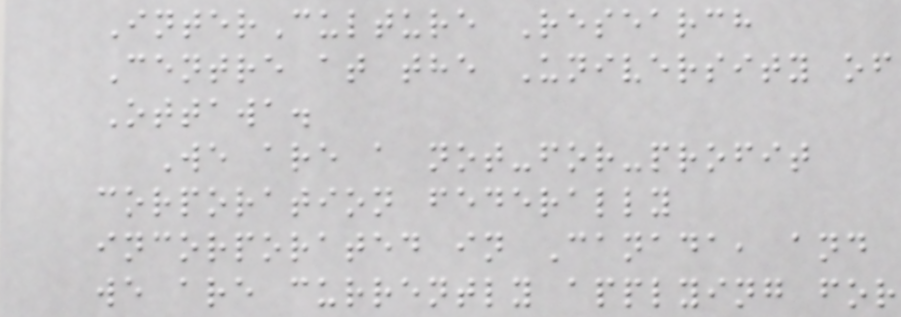InterCulture Research
Centre at the University of
Ottawa.
We are a not-for-profit
corporation federally
incorporated in Canada, and
we are currently applying for
